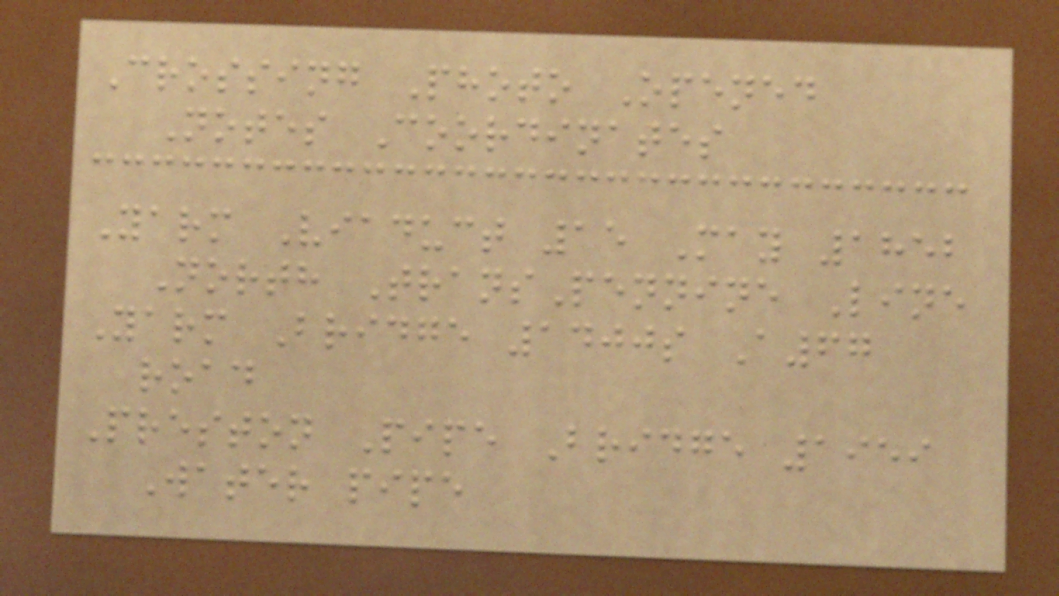Crossing Photo Opened
Notes Coordinates
Yarm Viaduct 15 May 1852
North TransPennine Line
Yarm Bridge 1400s A67
road
Preston Pipe Bridge 1959
Water pipe
